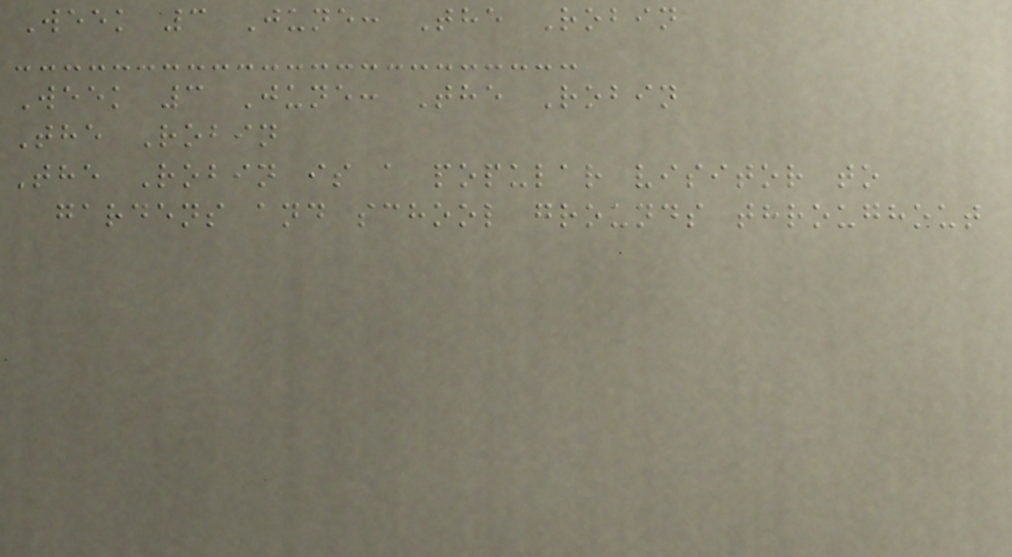Week 3 June: The Robin
Week 3 June: The Robin
The Robin
The Robin is a popular visitor to
gardens and school grounds throughout
